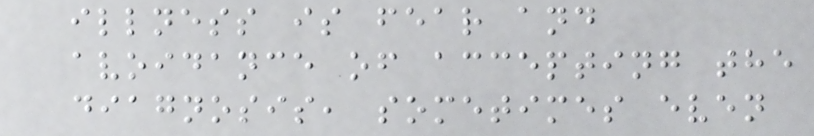illness is fear and
avoidance of accepting the
diagnosis, sometimes even
